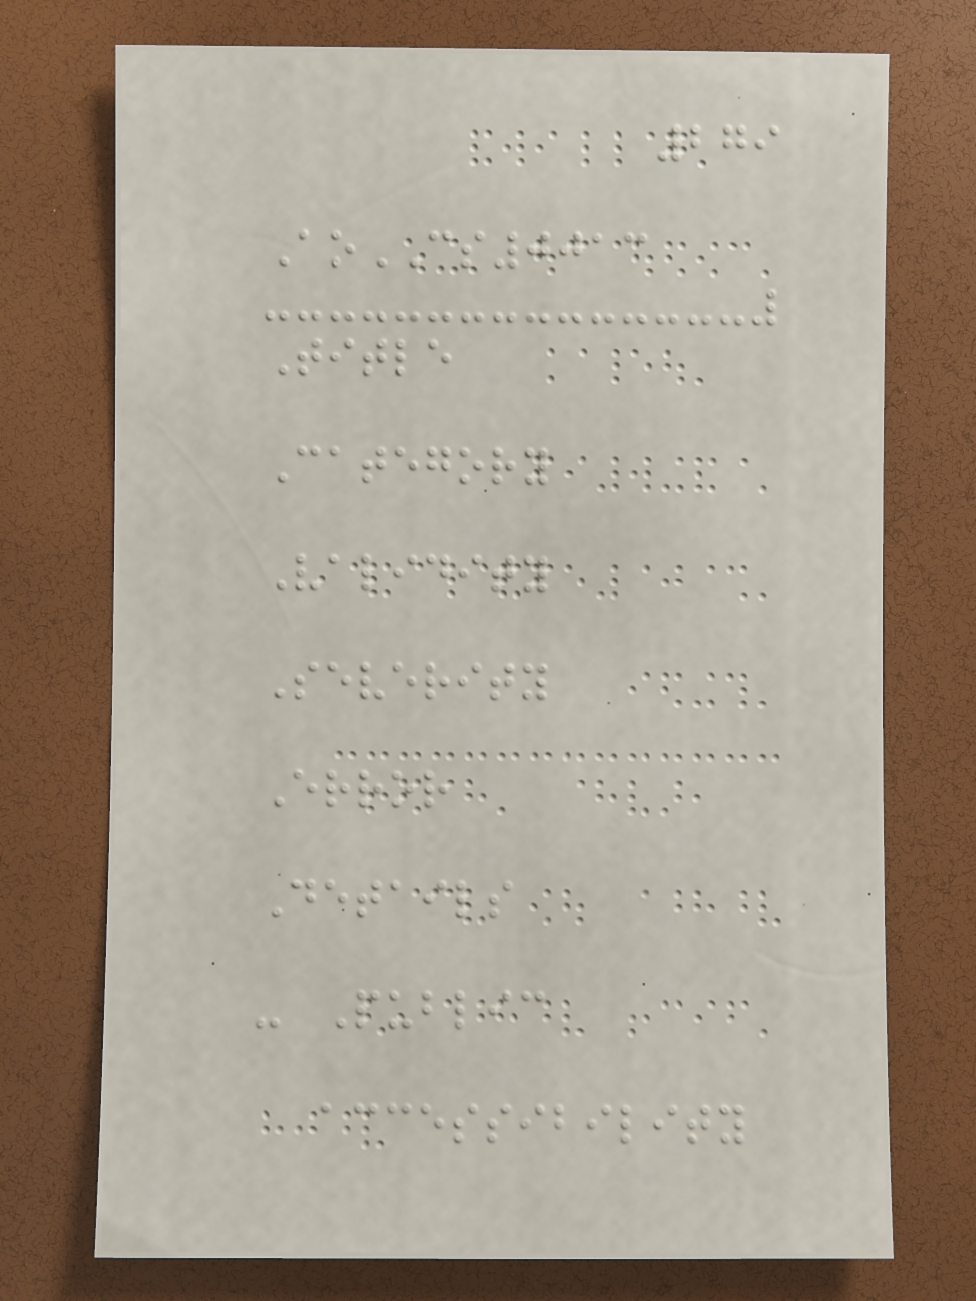279
AoCS0013
Title
Category
Validity
Severity
Error
Details
- Public
accessibility
